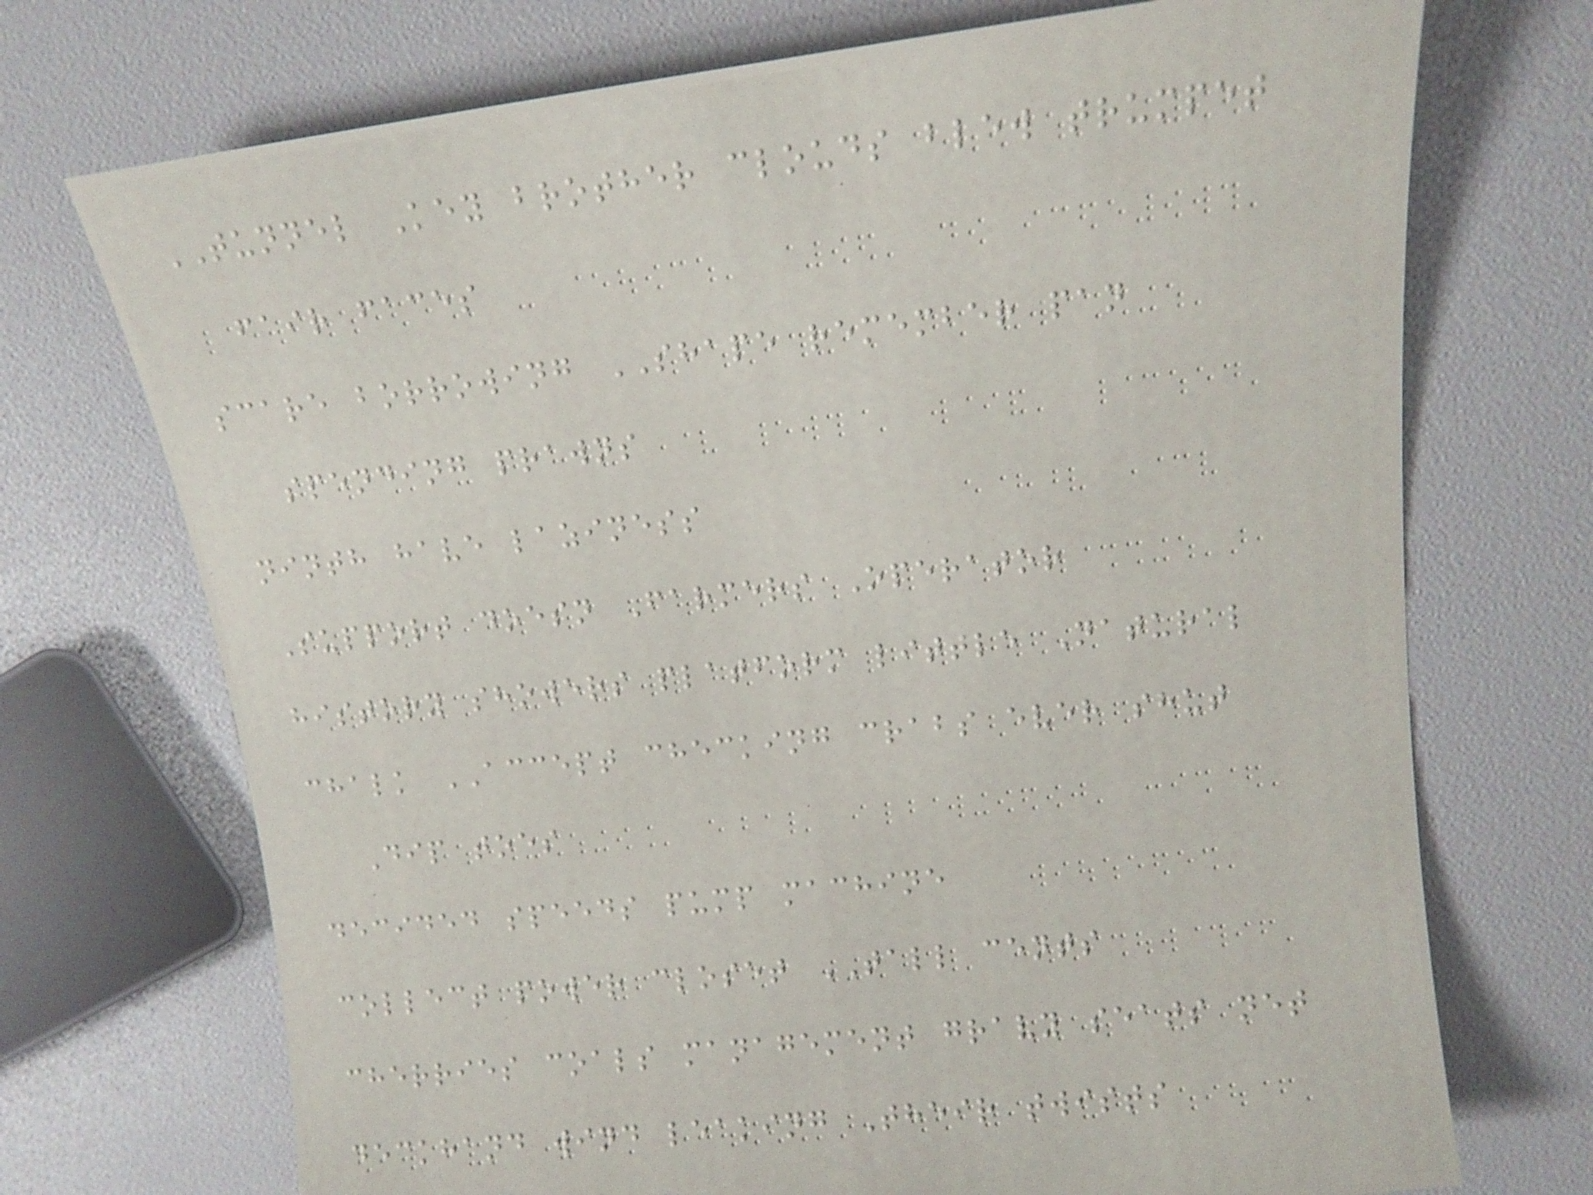TUNNEL Key brother clouds blew trumpet
fair faces
scare borrowing SHAPE remember pan
spending prawns
ninth have laziness
Support doesn Farmers Operator
history showers platform little Natural
chalk ACCEPT checking crabs ever shut
Dip toes
decided speeds pump machine
collect power closet TALL cents
cherries coals management gravy seats net
deckhand wind leaking Their twists
